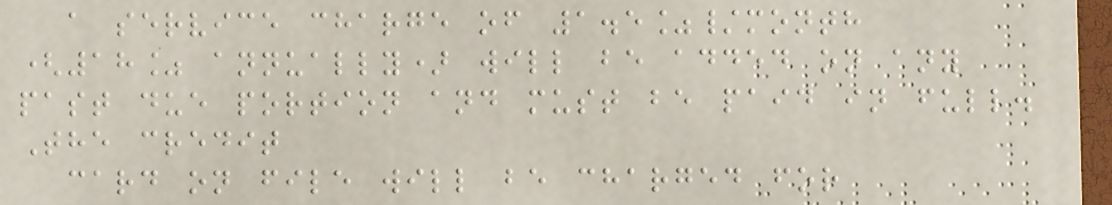a service charge of 1.5%/month
(18% annually) will be added on any
past due portion and must be paid in full.
The credit
card on file will be charged for
